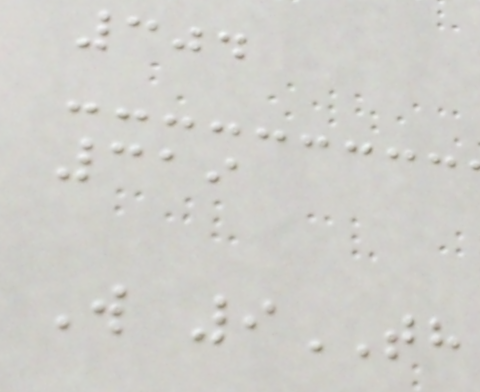304
319
W 9TH
